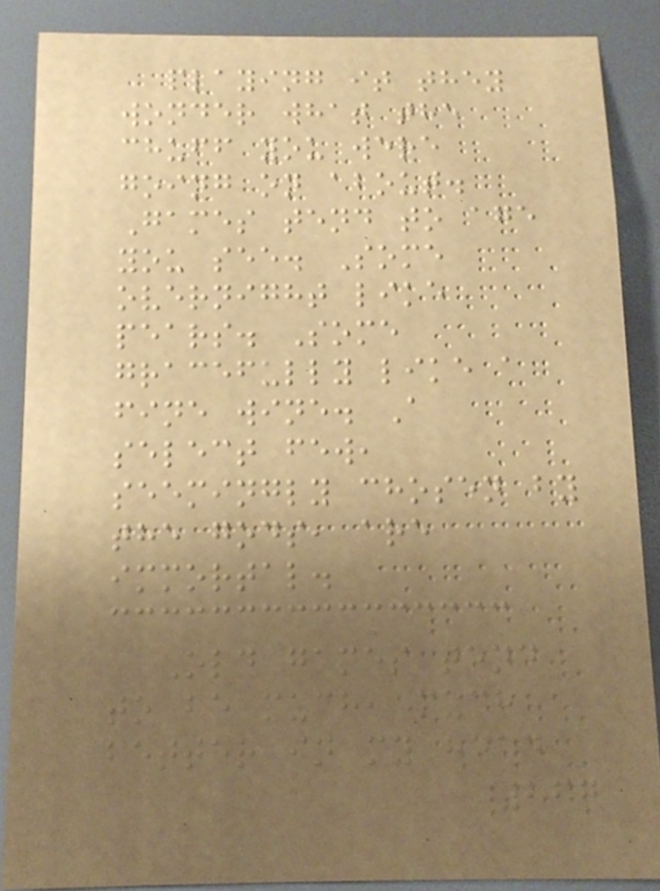playing it they
wonder what the
chuff you were
going on about.
Games tend to age
you see. Some
overnight like
pears. Some
gracefully like a
fine wine. A
select few,
seemingly chosen by
the gods, are
immortal.
Old games tend
to be much, much
better in my head
267
